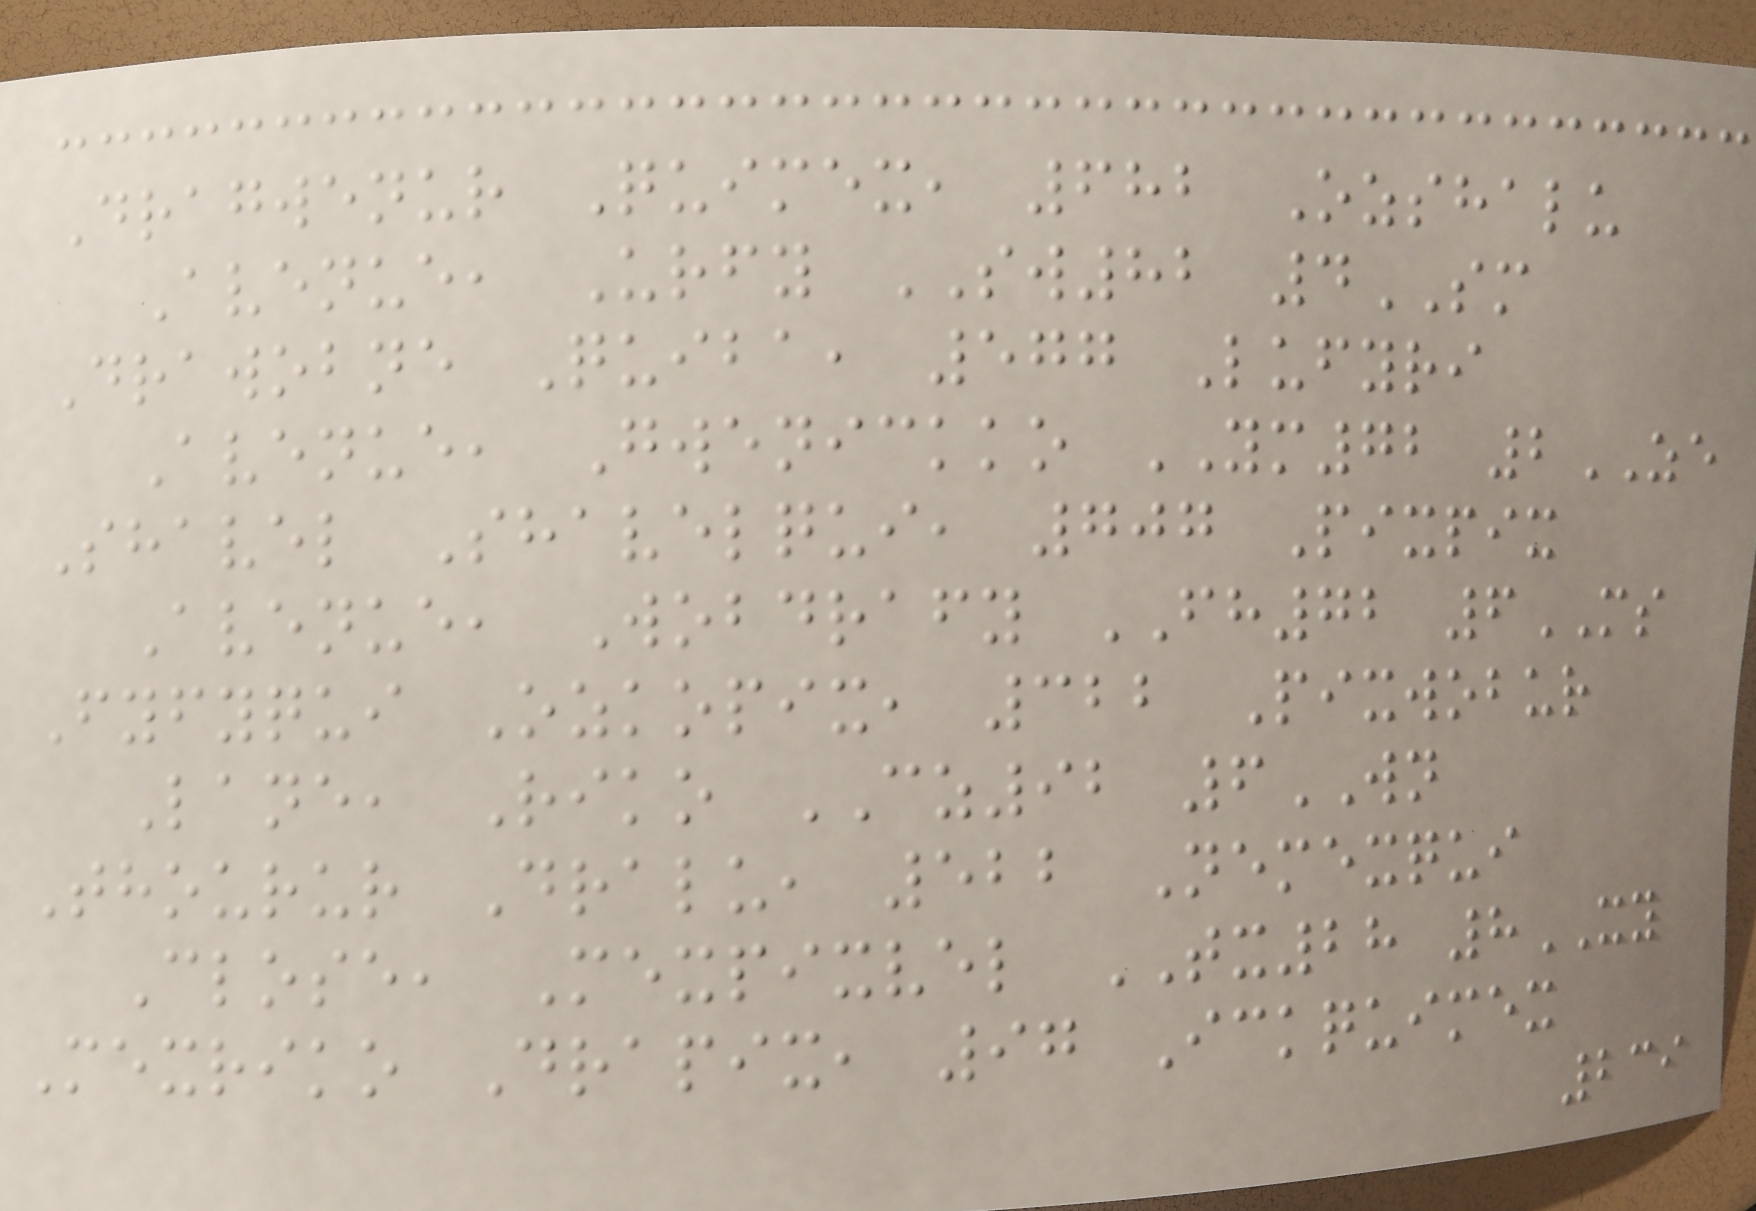Dragwenur Quimex, 682 Ozshalu
Avenue, Urfy SW82 4SM
Drawobne Quiba, 577 Lufyri
Avenue, Gwenickko YM72 2ZE
Shavel Shavelqui, 707 Pixpix
Avenue, Wobdrafy FH72 6MS
Fyfyqui Ozkopix, 322 Pixwobur
Lane, Riko CZ92 6WN
Thourur Dralu, 522 Nemexqui
Close, Mexpixvel TX28 8XY
Mexriko Drapix, 97 Ickquimex
239
